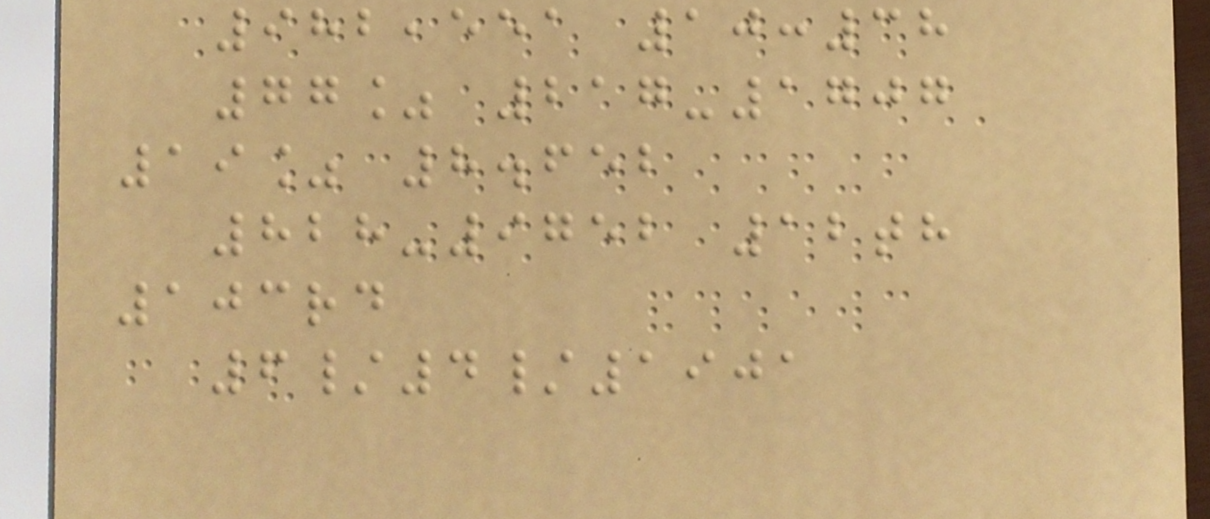982,551 10:38
77% 217-1707
19% 8.652
828-9752 12th
103rd
6/4/1901
